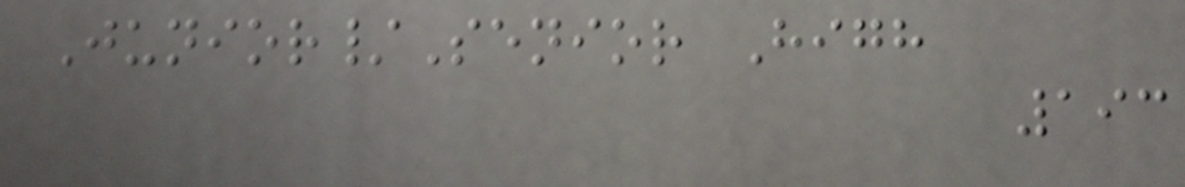Junior/Senior High
193
